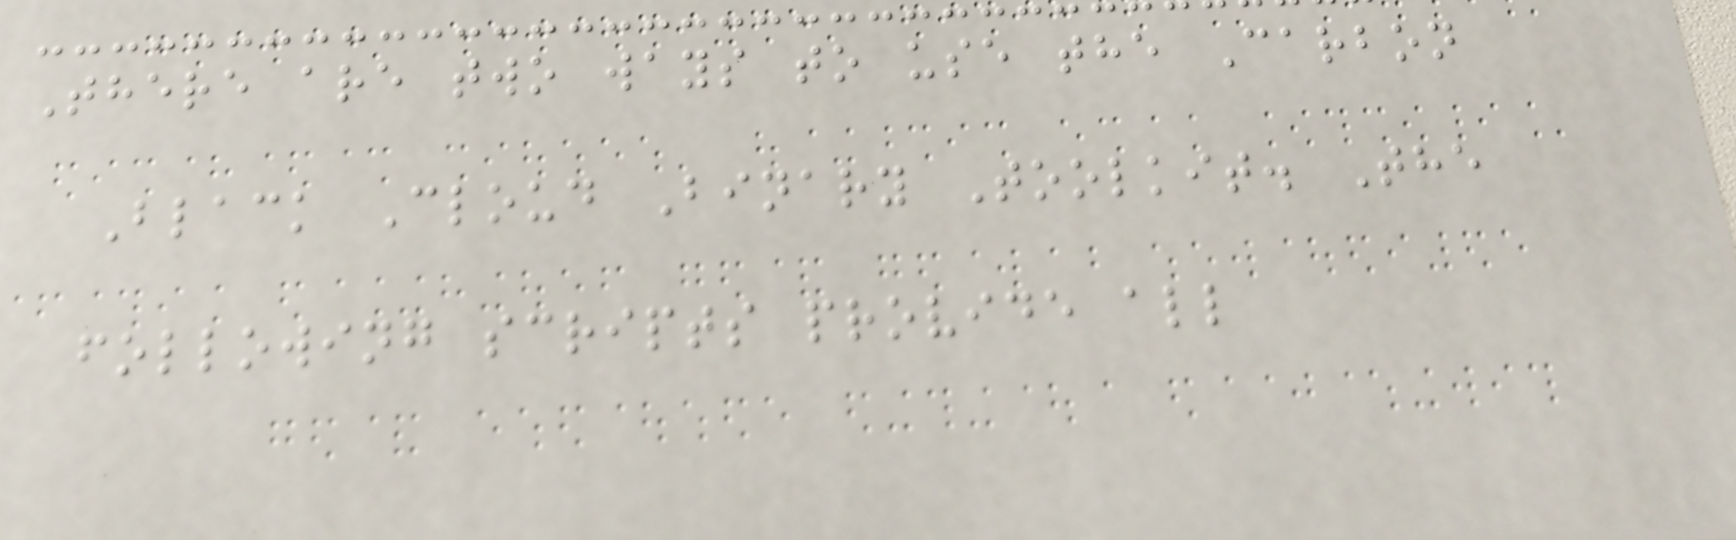There are two ways to use the Carbon
Black Cloud Binary Toolkit. The
following scripts provide all
